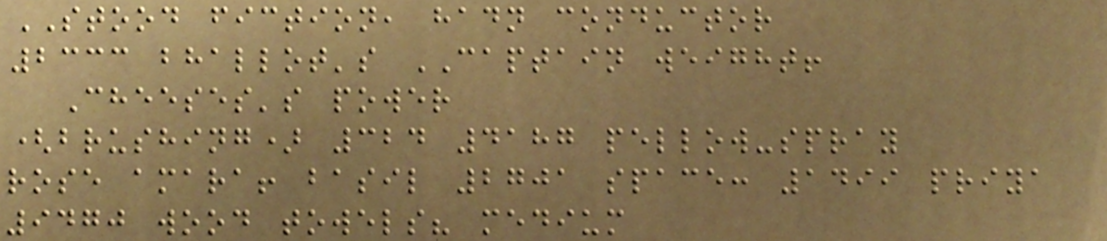STOOD fiction, hadn conductor
2333 bhallot's CAPTAIN weight!
Cheeses's power
(brushing) 324 4187 pellow-spray
rose amara! basil 2701 space: 1499 priya
9470 wood towels? medium
